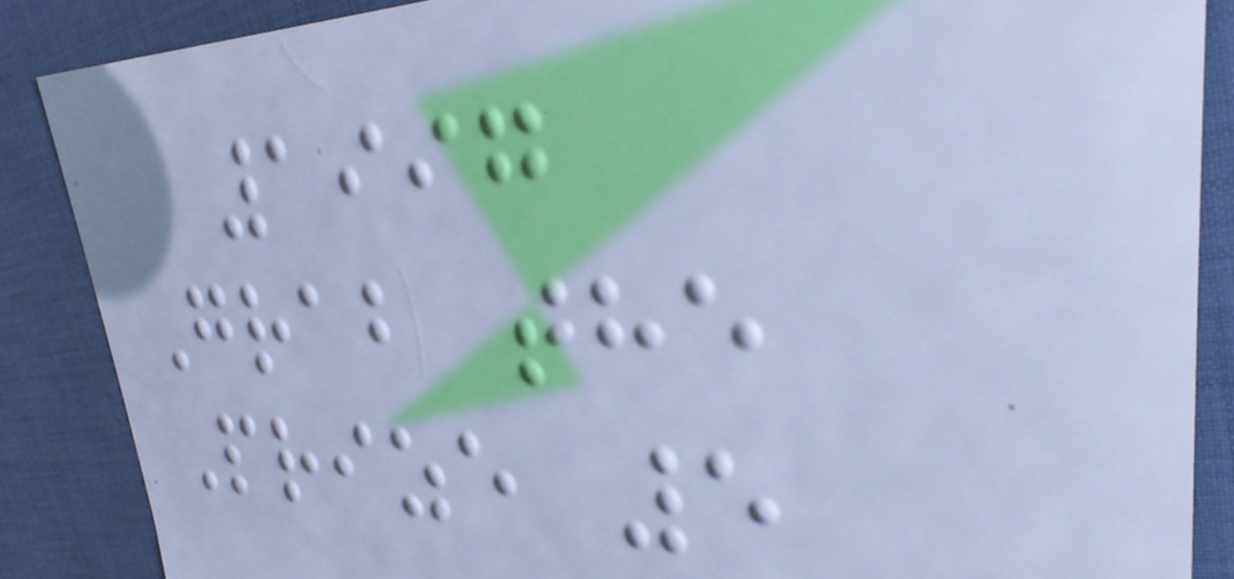1997
Grab the
Prize 5
